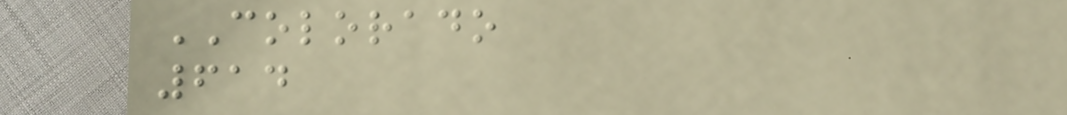COLORADO
614
